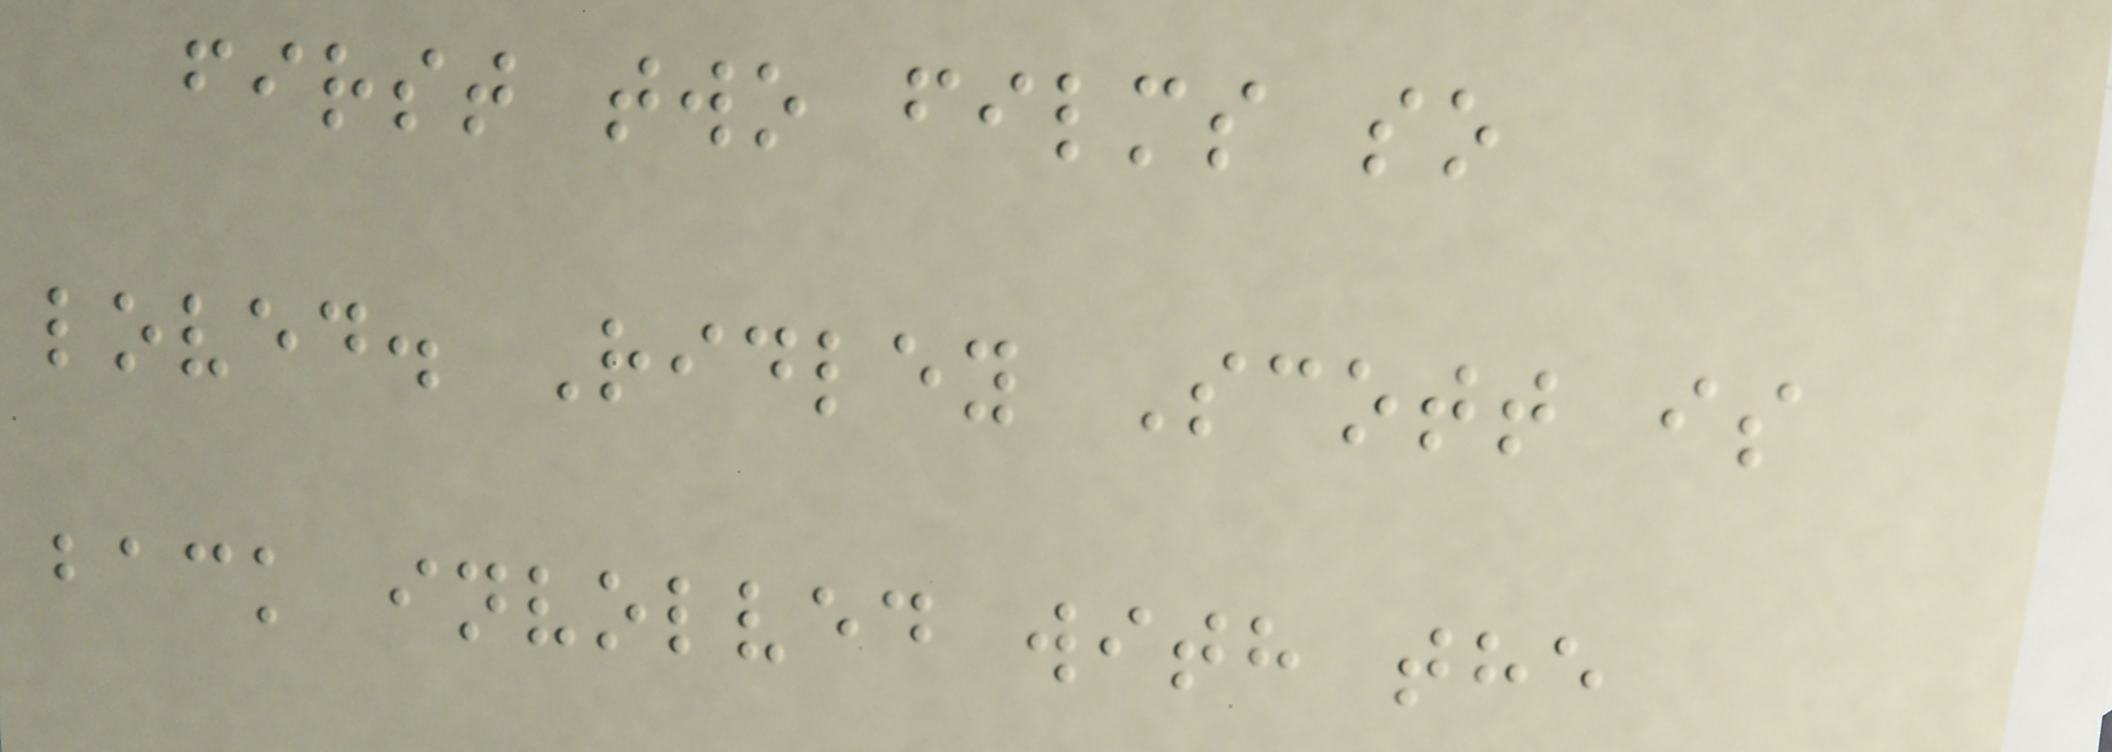first two films so
loved. Ridley Scott is
back involved with the
